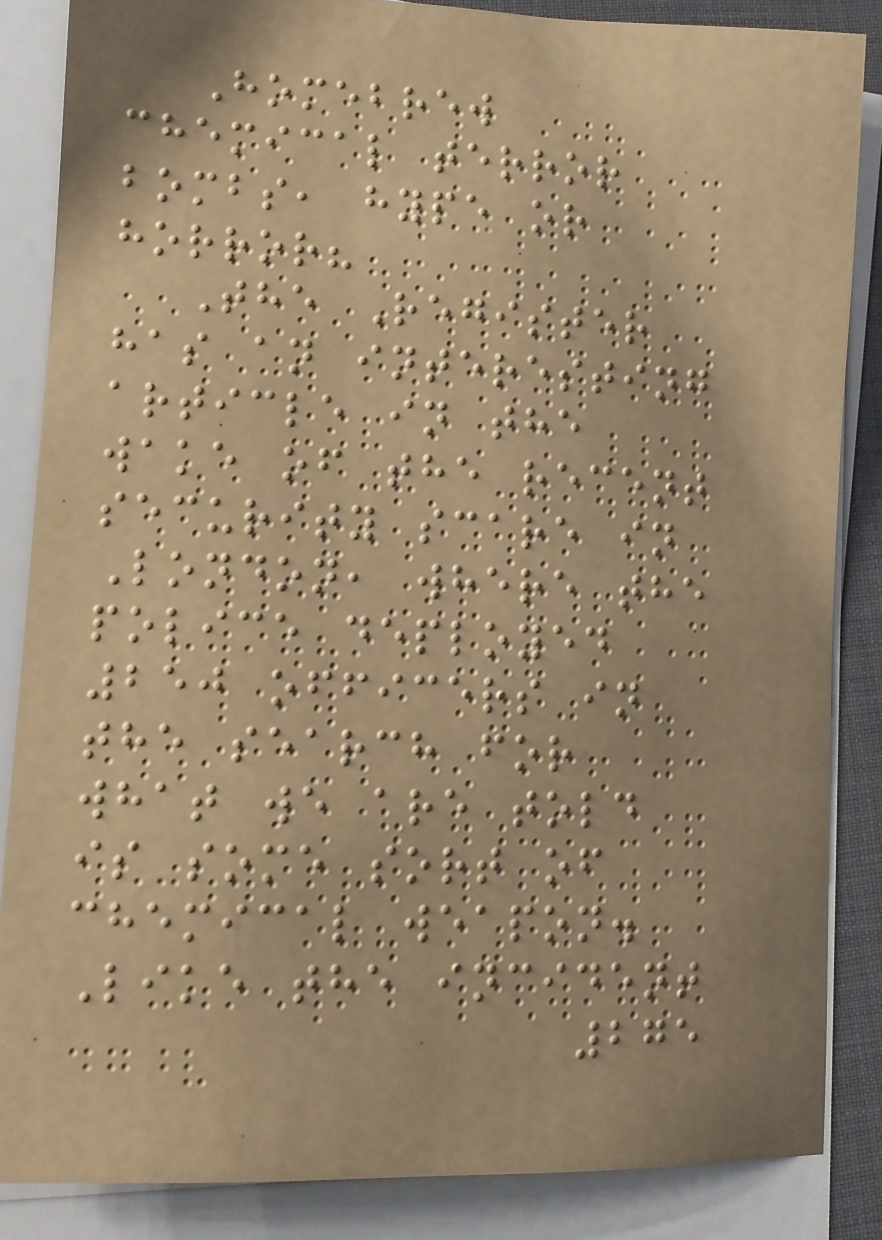Homebrew
chemical terror
bombs, hype or
horror?
The Register
has an interesting
article in the
wake of the recent
security scare in
London, where the
police deployed
250 officers in
the search for
what we are told
is some sort of
chemical weapon.
Like the incident
275
